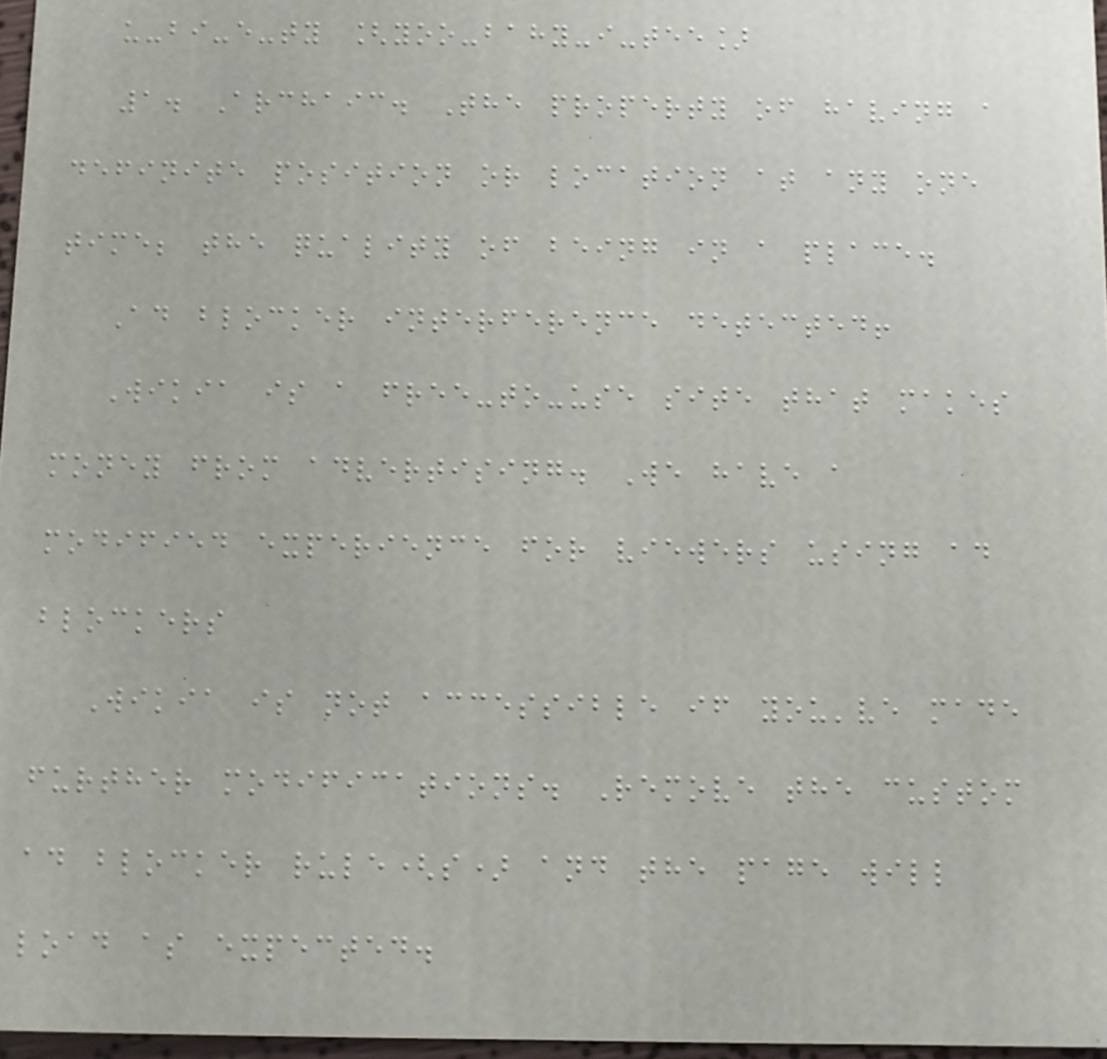u-bi-e-ty [yoo-bahy-i-tee]
1. Archaic. The property of having a
definite position or location at any one
time; the quality of being in a place.
Ad blocker interference detected!
Wikia is a free-to-use site that makes
money from advertising. We have a
modified experience for viewers using ad
blockers
Wikia is not accessible if you've made
further modifications. Remove the custom
ad blocker rule(s) and the page will
load as expected.
